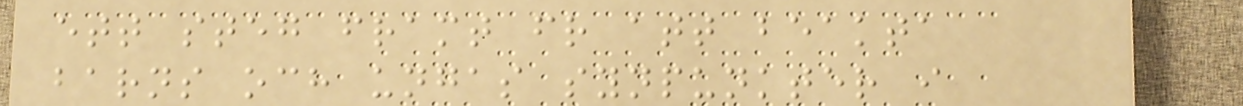ett steg framt fr att beakta
barns och ungas synpunkter i
